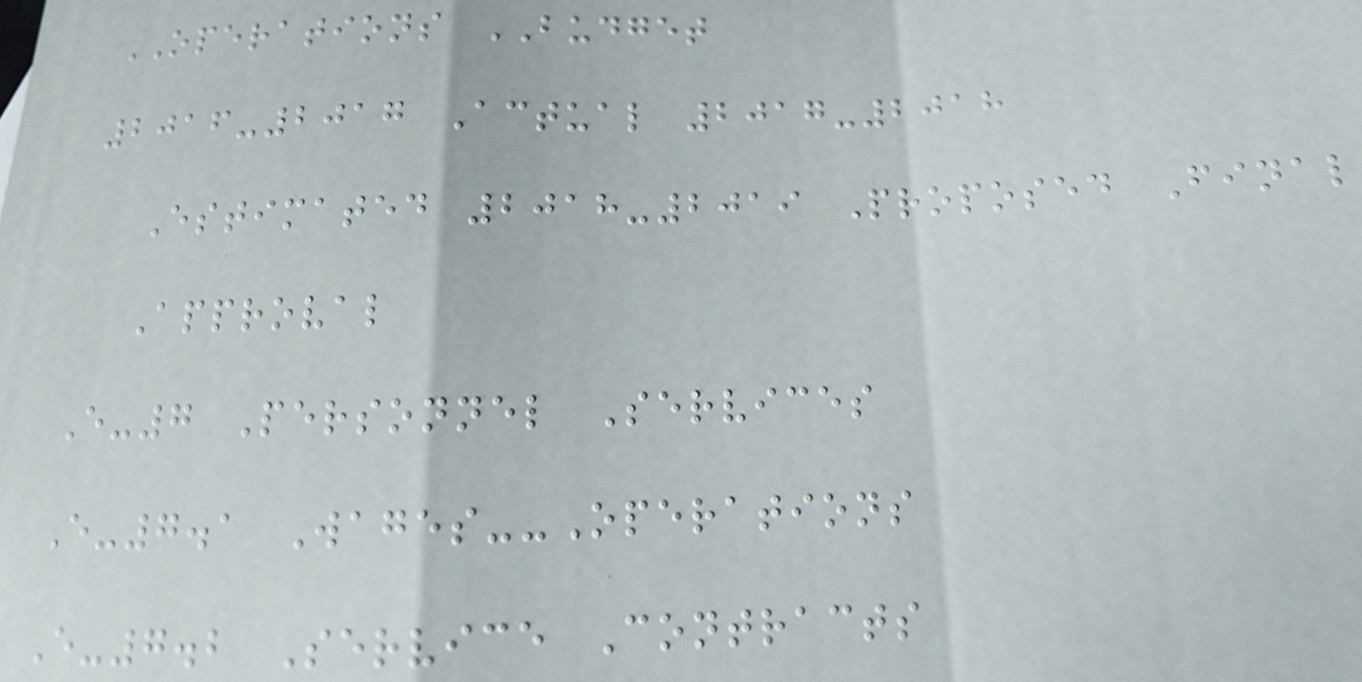OPERATIONS BUDGET
2016-2017 Actual 2017-2018
Estimated 2018-2019 Proposed Final
Approval
E-7 Personnel Services
E-7.1 Wages--Operations
E-7.2 Service Contracts
